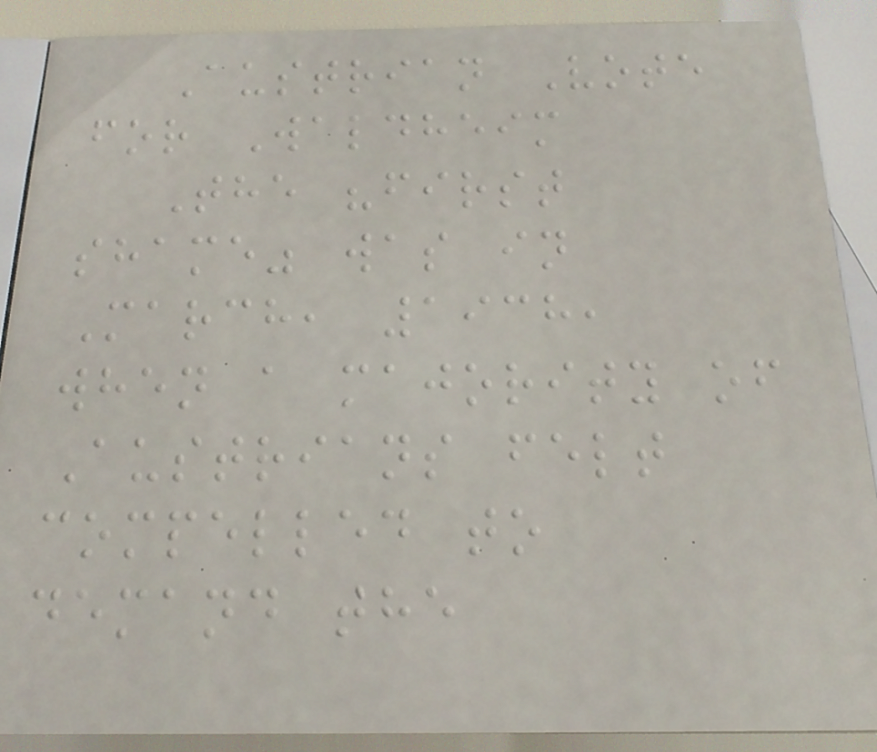Austrian Vote
for Waldheim
The "first
shame" was in
March, 1938,
when a majority of
Austrians felt
compelled to
demand the
